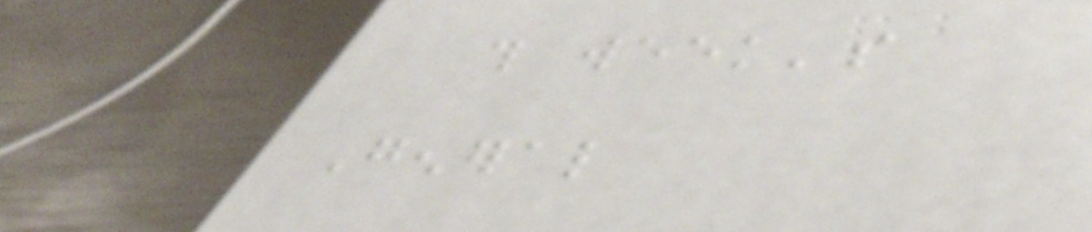this week's
General
